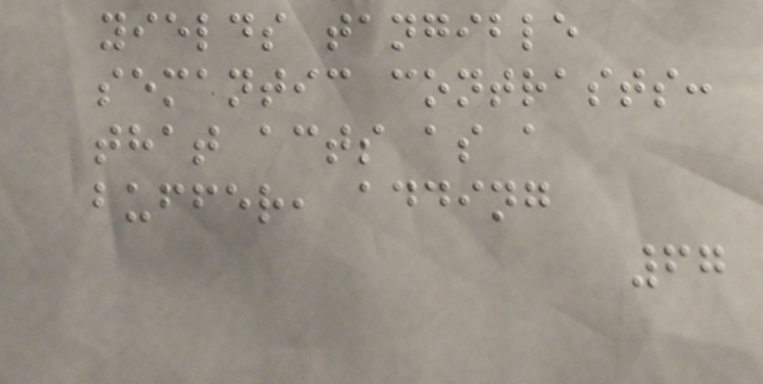yields tangible
semantic contrasts:
that acts as a
buffer, adding
67
